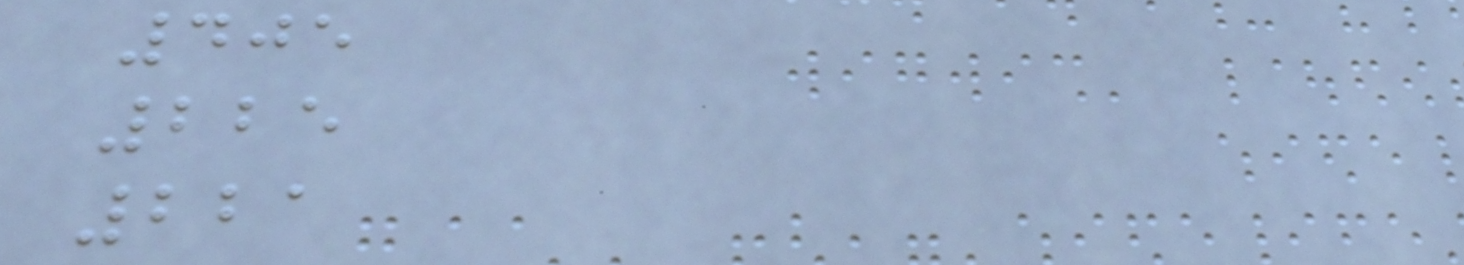405
225
221
